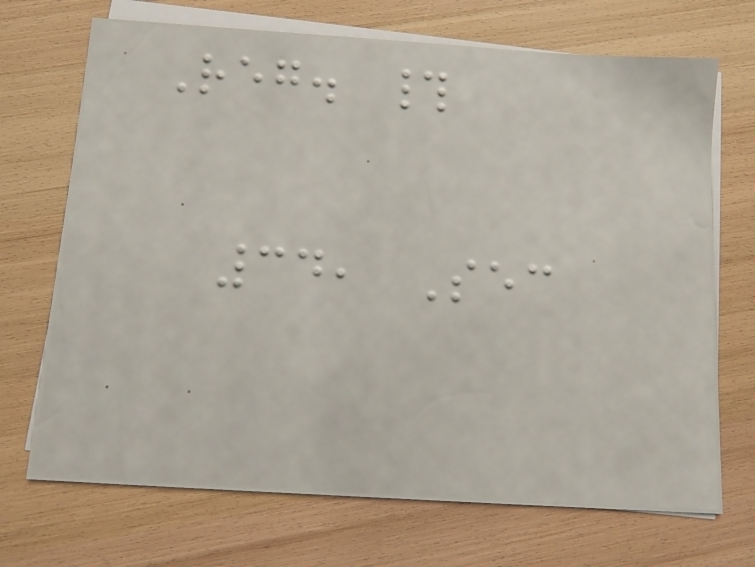Reg. #
34, Sec
